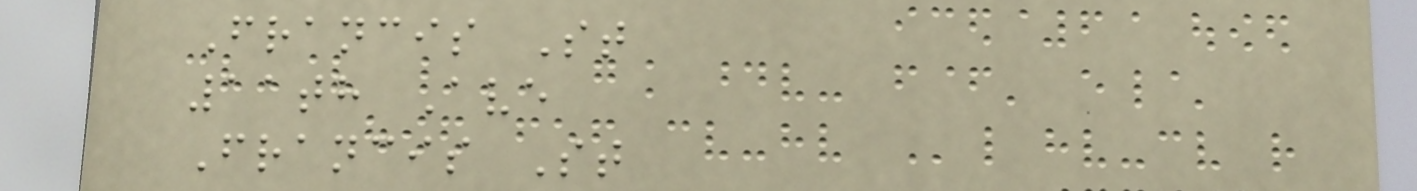Francis St
11th Ave
Francis St
